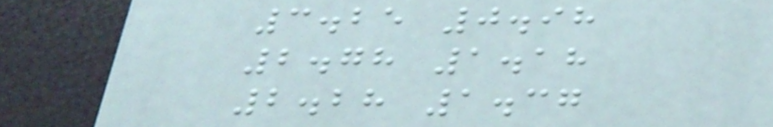3.25 0.98
2.78 1.18
2.28 1.37
